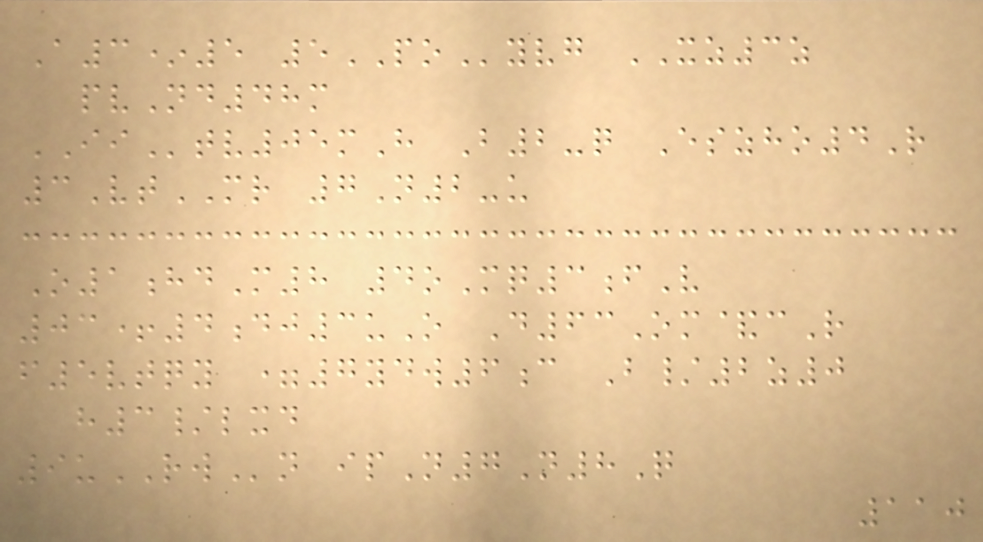A3*5 5POyvg XZ3z
pvNd48m
IItv05mH B2-q Eszho4R
3VtMR 7N2-u
O1hdM8 4oMq3fV
03+4dj3uO D63Om&cR
f5vtqy =7ydw6c B/2z0
h3/lxd
9uRWn ipN7N8Q
110
